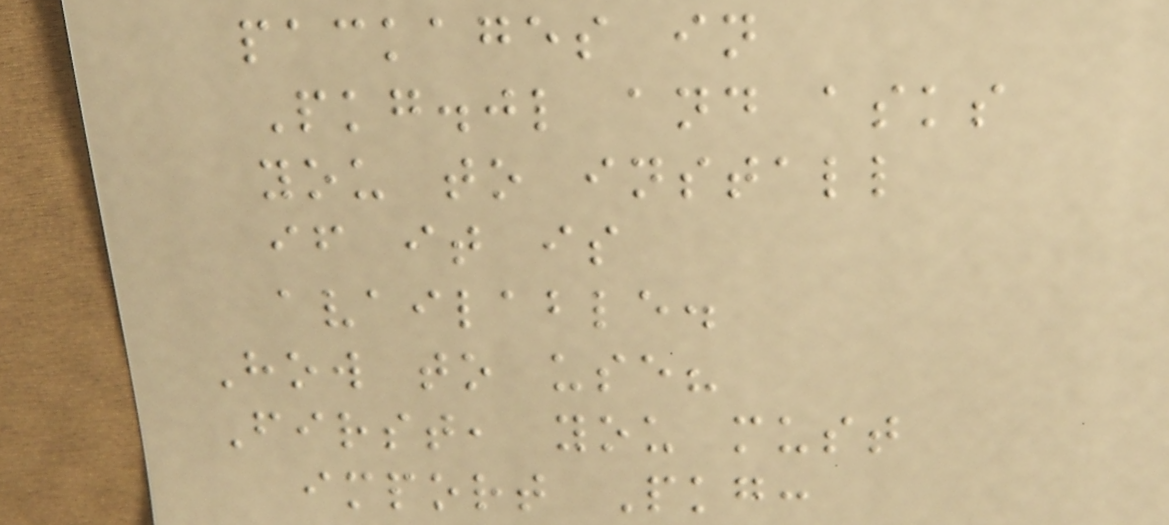packages in
Pkg.jl and asks
you to install
if it is
available.
How to use?
First, you must
import Pkg:
